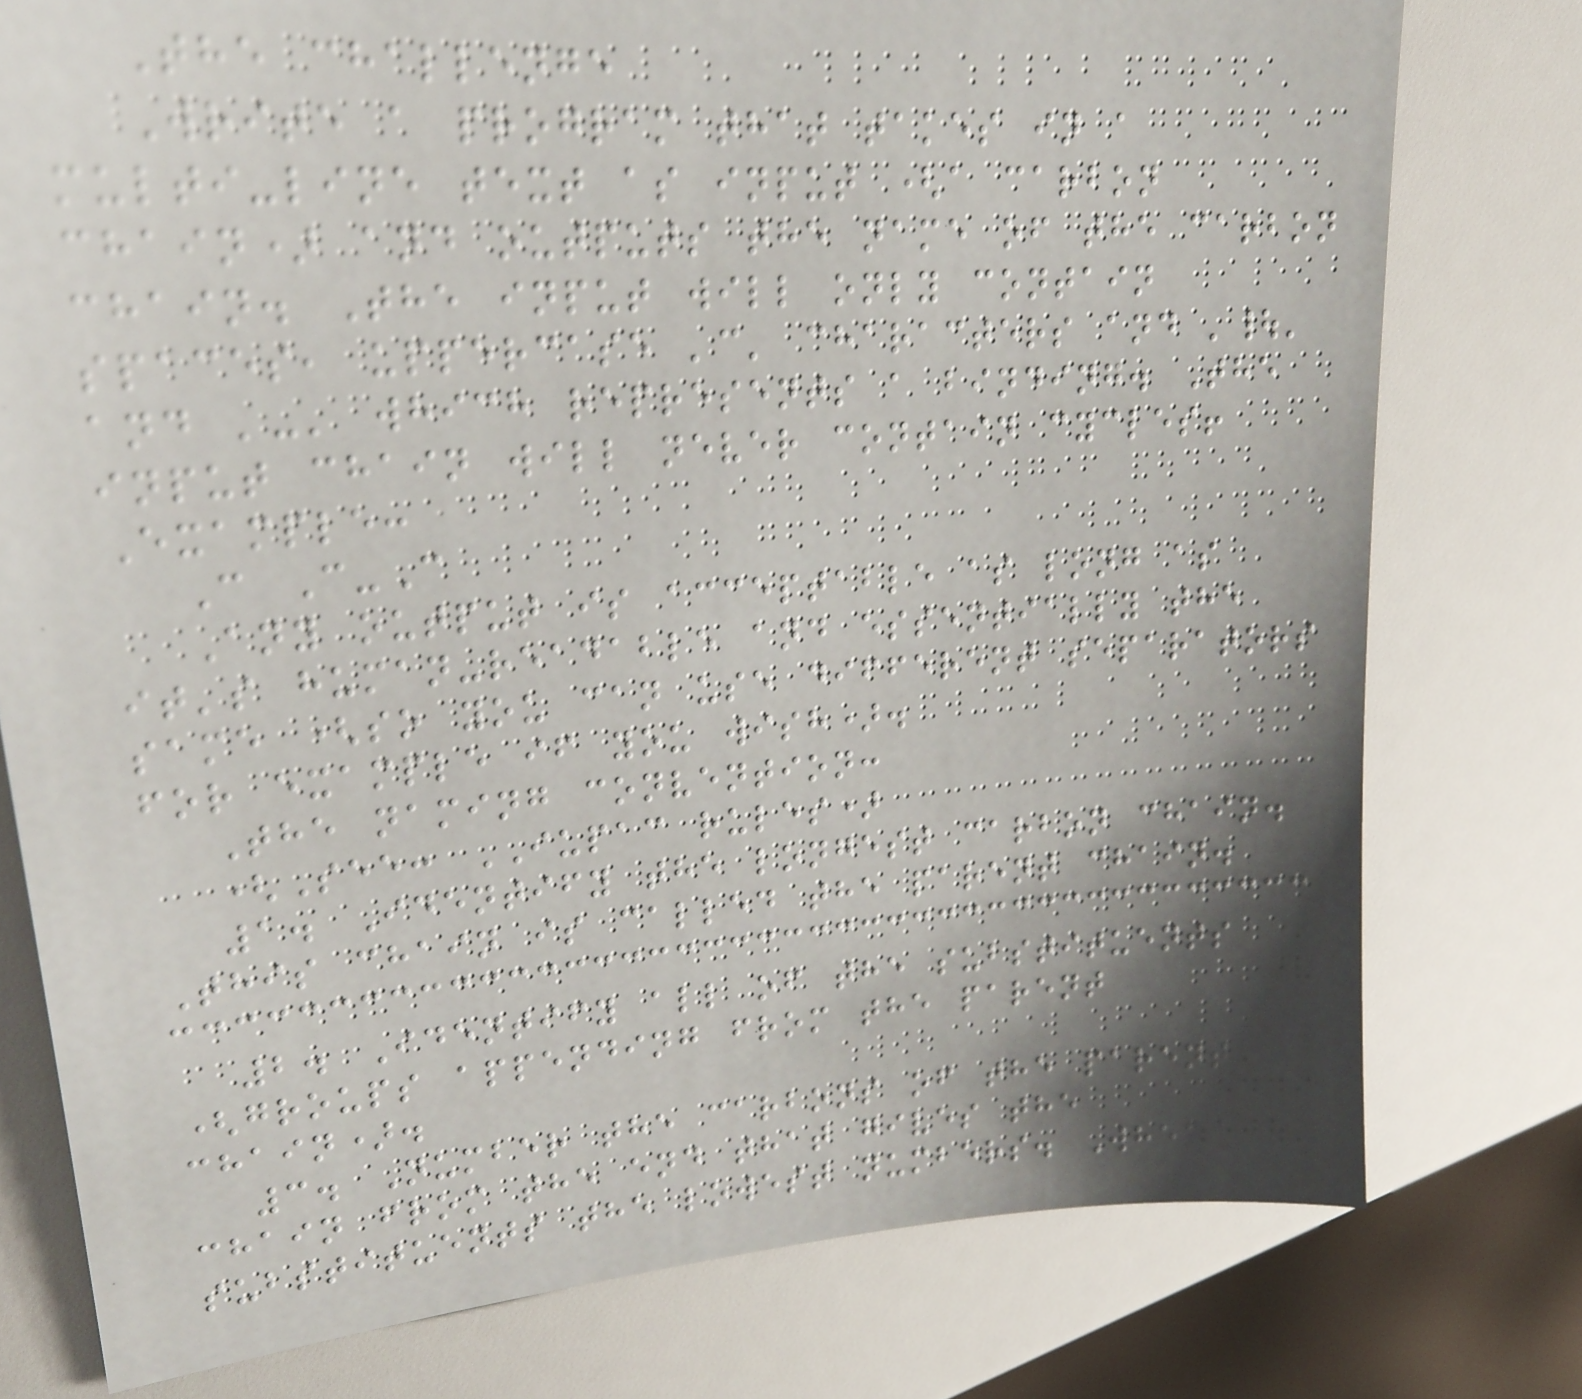The challenge
Write a program that takes in a
multi-line text as input (a carbon
chain) and outputs the name of the carbon
chain. The input will only contain
spaces, uppercase 'c' characters and '|'
and '-' which represents a binding. The
input chain will never contain cycles!
Example:
C C-C
Any output is acceptable as long as
it's human-readable and essentially the
same (so you can use different separators
for example if you wish).
The naming convention:
(See: IUPAC rules)
1. Identify the longest carbon chain.
This chain is called the parent chain.
2. Identify all of the substituents
(groups appending from the parent
chain).
3. Number the carbons of the parent
chain from the end that gives the
substituents the lowest numbers. When
